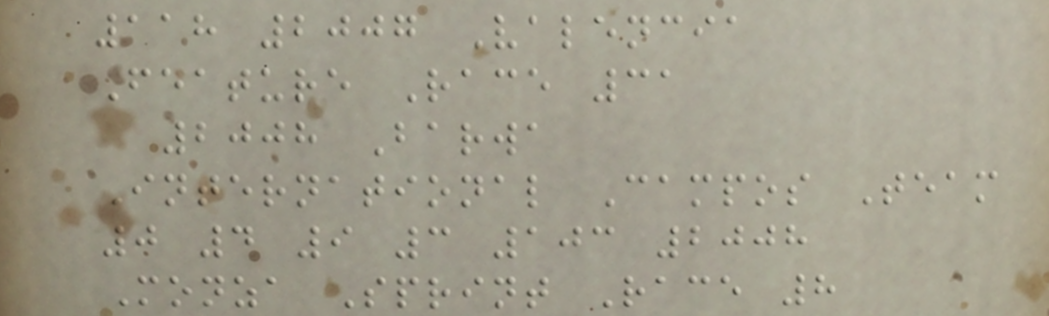118 2007 Valencia
Feature Race 31
2008 Barwa
International Campos Team
0 4 9 3 103 2008
Monza Sprint Race 8
